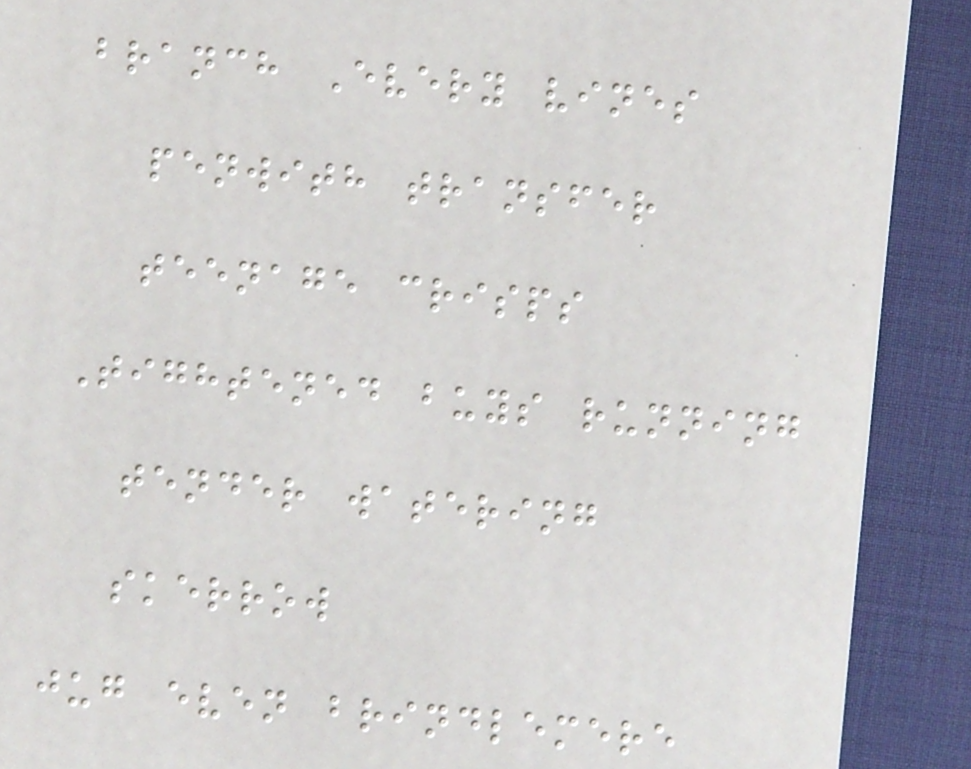branch Every vines
penwith transfer
teenage crisps
Tightened buys running
tender watering
skerrow
jug even brindlemere
